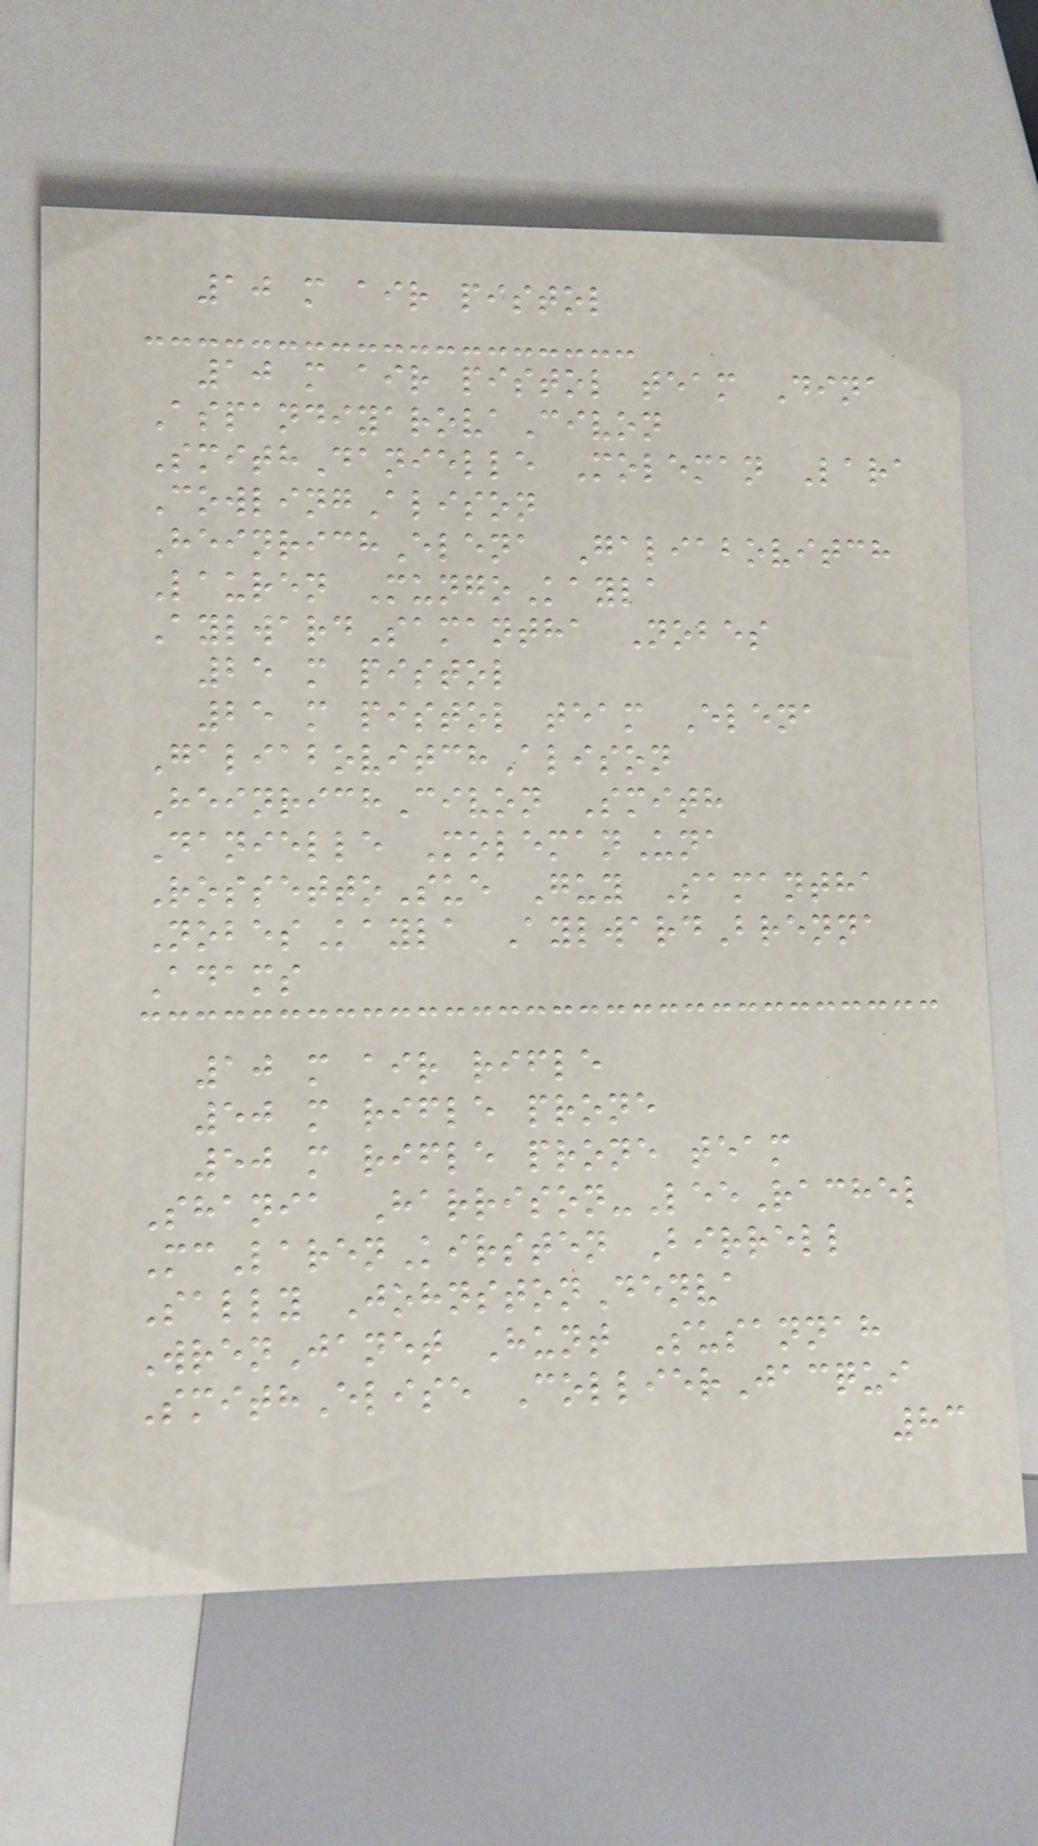10 m air pistol
10 m air pistol team Dina
AspandiyarovaCivon
SmithDanielle Moleman Lara
CowlingAlison
HeinrichElena Galiabovitch
Lauren MungoKayla
AylwardSamantha Nobes
25 m pistol
25 m pistol team Elena
GaliabovitchAlison
HeinrichCivon Smith
Danielle MolemanUna
RossettoSue Guy Samantha
NobesKayla AylwardBrenna
Adams
10 m air rifle
50 m rifle prone
50 m rifle prone team
Shania Harrison-LeeRachel
McLarenKirsten Birrell
Sally JohnstonDenva
WrenJanet Hunt Susannah
SmithElise CollierJacqui
83
